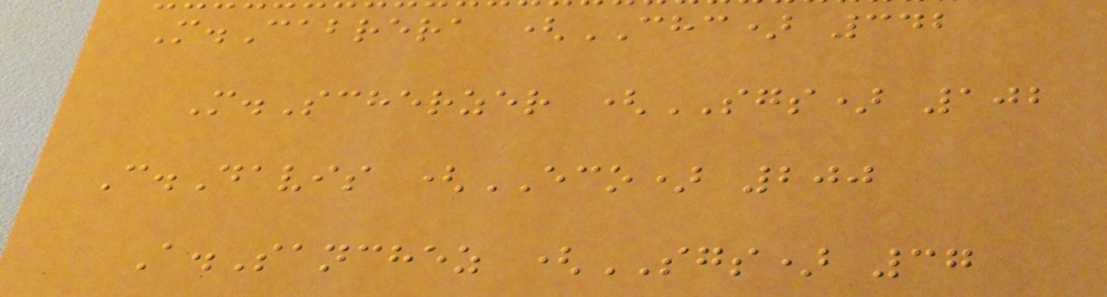M.Cabrera (CHC) 342
M.Scherzer (SGS) 102
C.Davis (ECO) 200
A.Sanchez (SGS) 37
